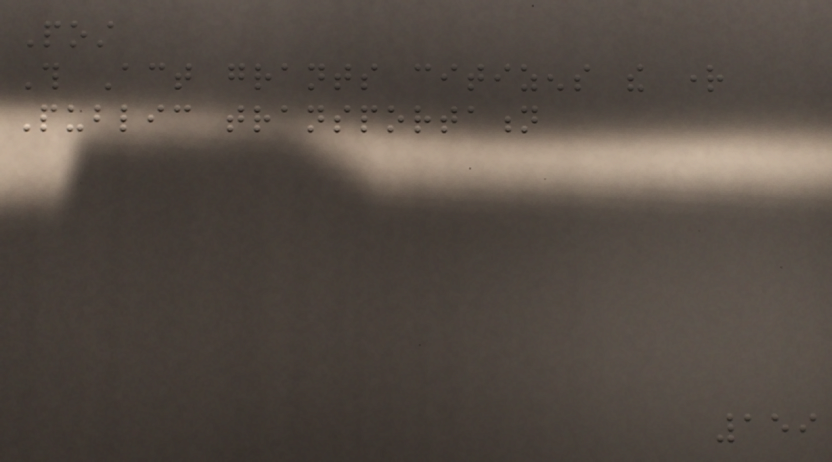Post
This Act grants citizens the right
Public transportation
159
